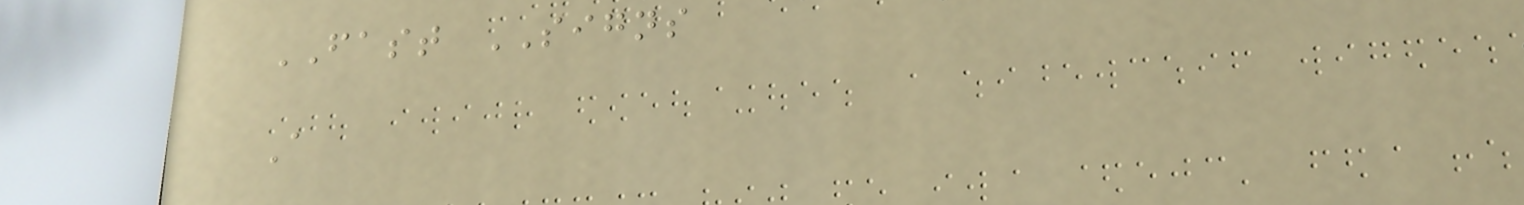FAST SIGNS
A
